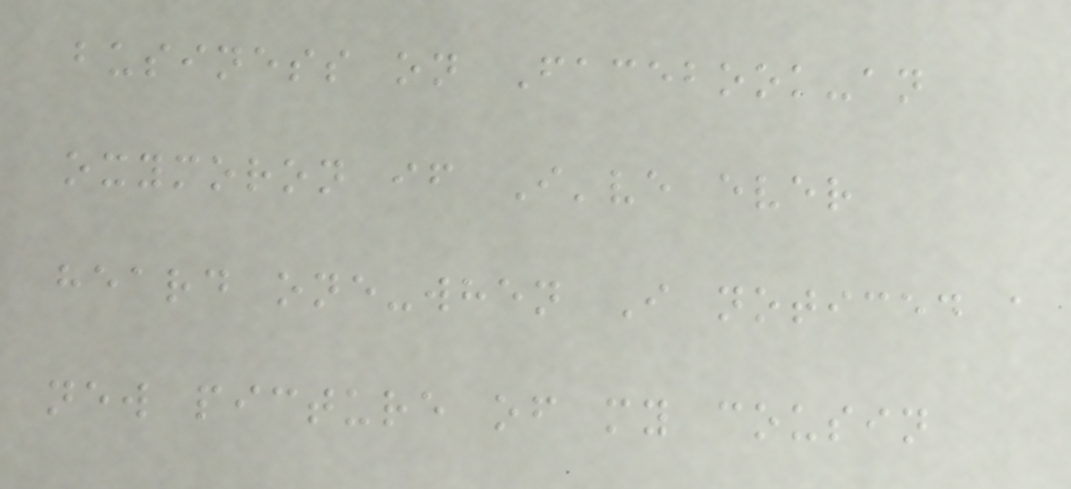business on Facebook-an
oxymoron if I've ever
heard one-when I noticed a
new picture of my cousin
